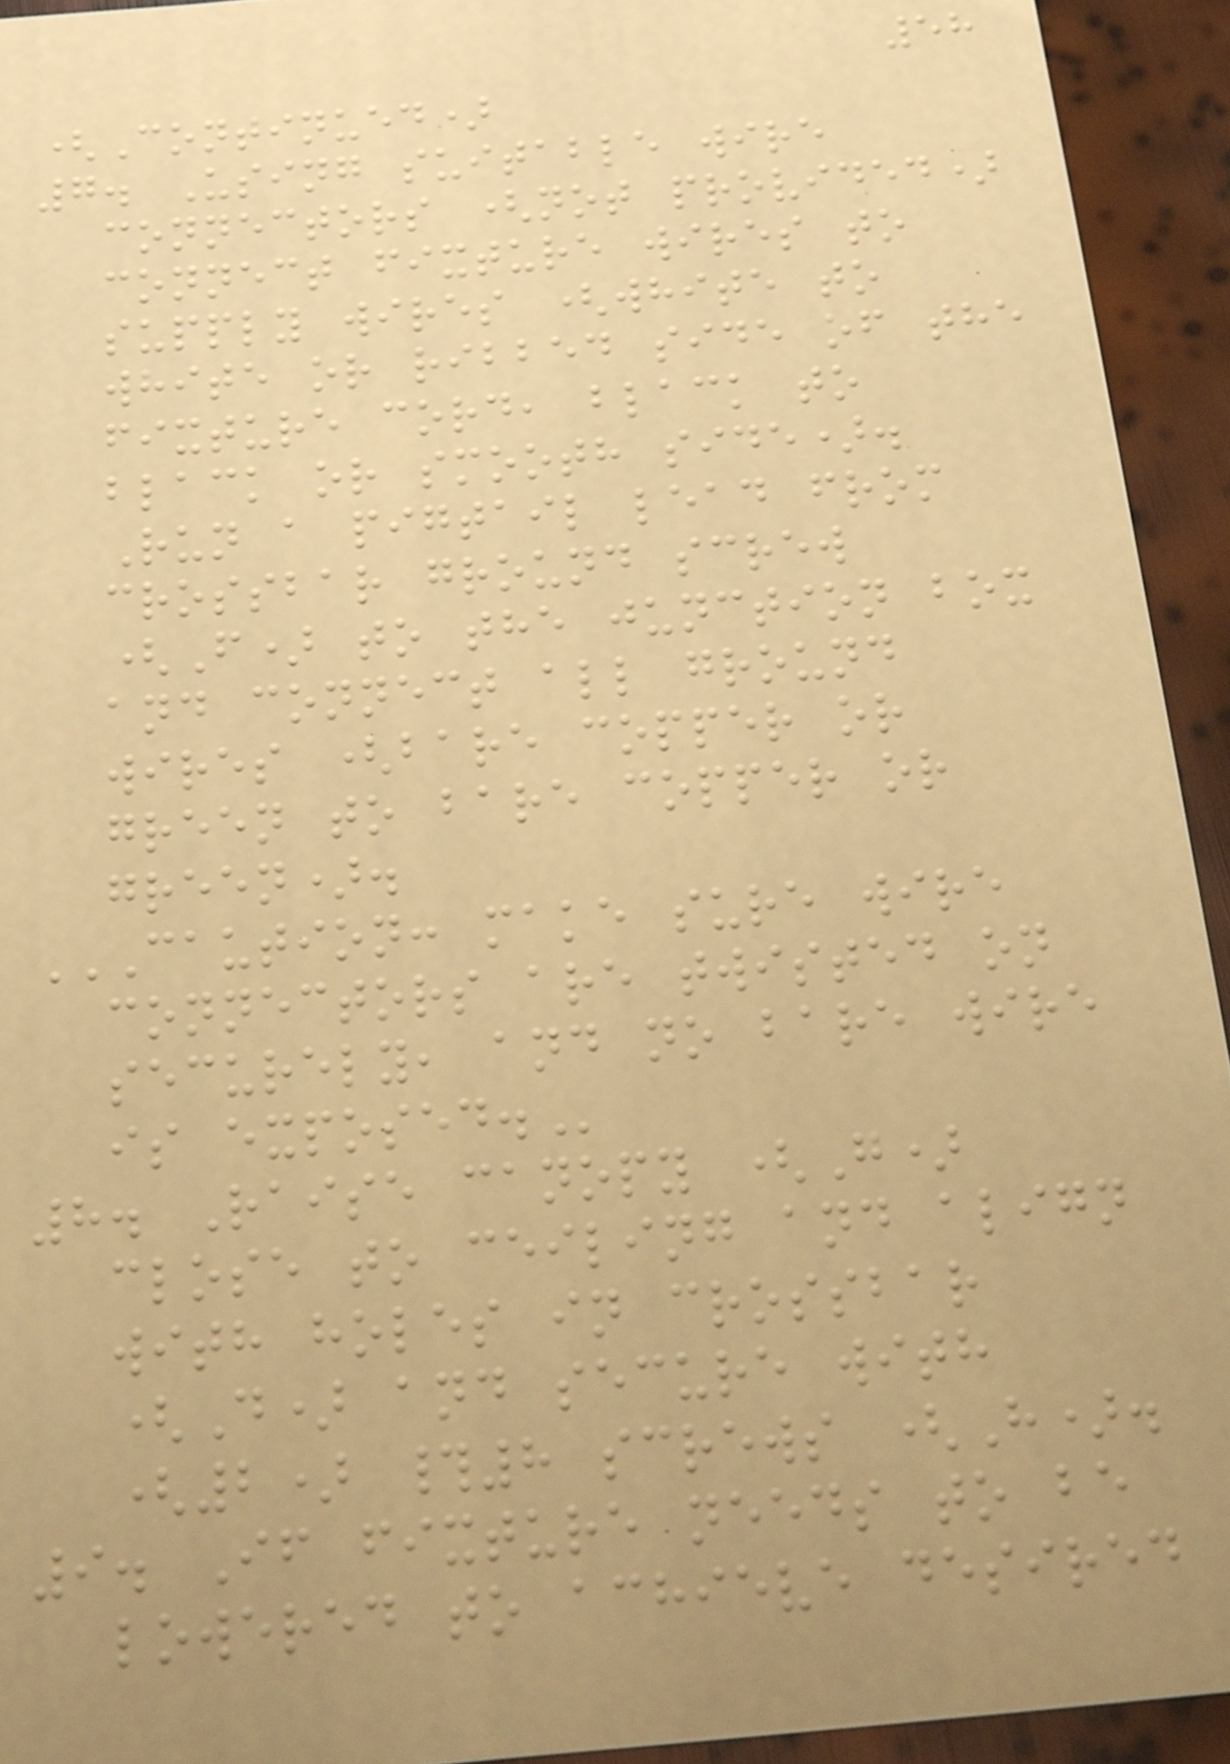58
(Continued)
7. Using suitable wire
connectors (not provided)
connect fixture wires to
supply wires (white to
white or ribbed side of the
fixture cord, black to
black or smooth side).
Run a pigtail lead from
crossbar ground screw
(F) to the junction box
and connect all ground
wires (bare copper or
green to bare copper or
green).
CAUTION: MAKE SURE WIRE
CONNECTORS ARE TWISTED ON
SECURELY, AND NO BARE WIRE
IS EXPOSED.
8. Raise canopy (G)
close to ceiling and align
with holes in crossbar
(D) and secure with
(2) #8 screws (H).
9. If fixture needs to be
lowered to achieve desired
